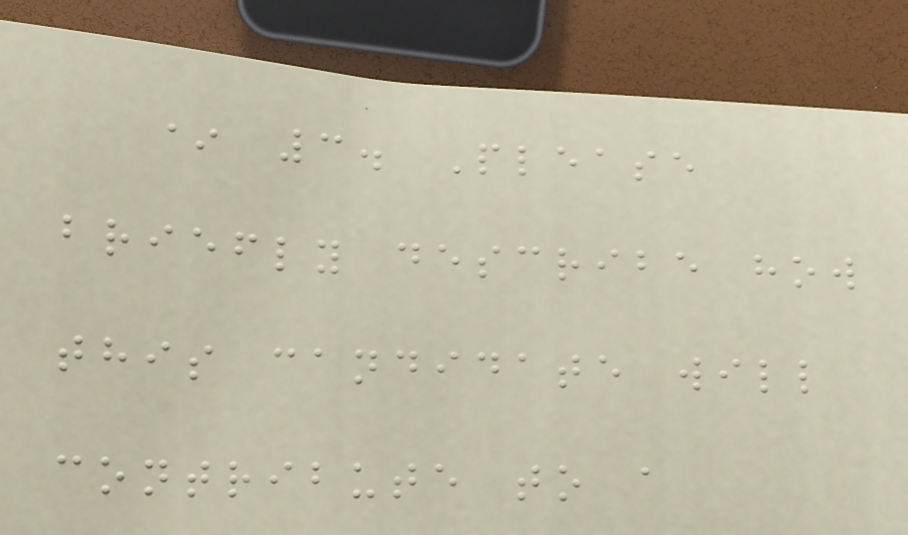* 3. Please
briefly describe how
this candidate will
contribute to a
